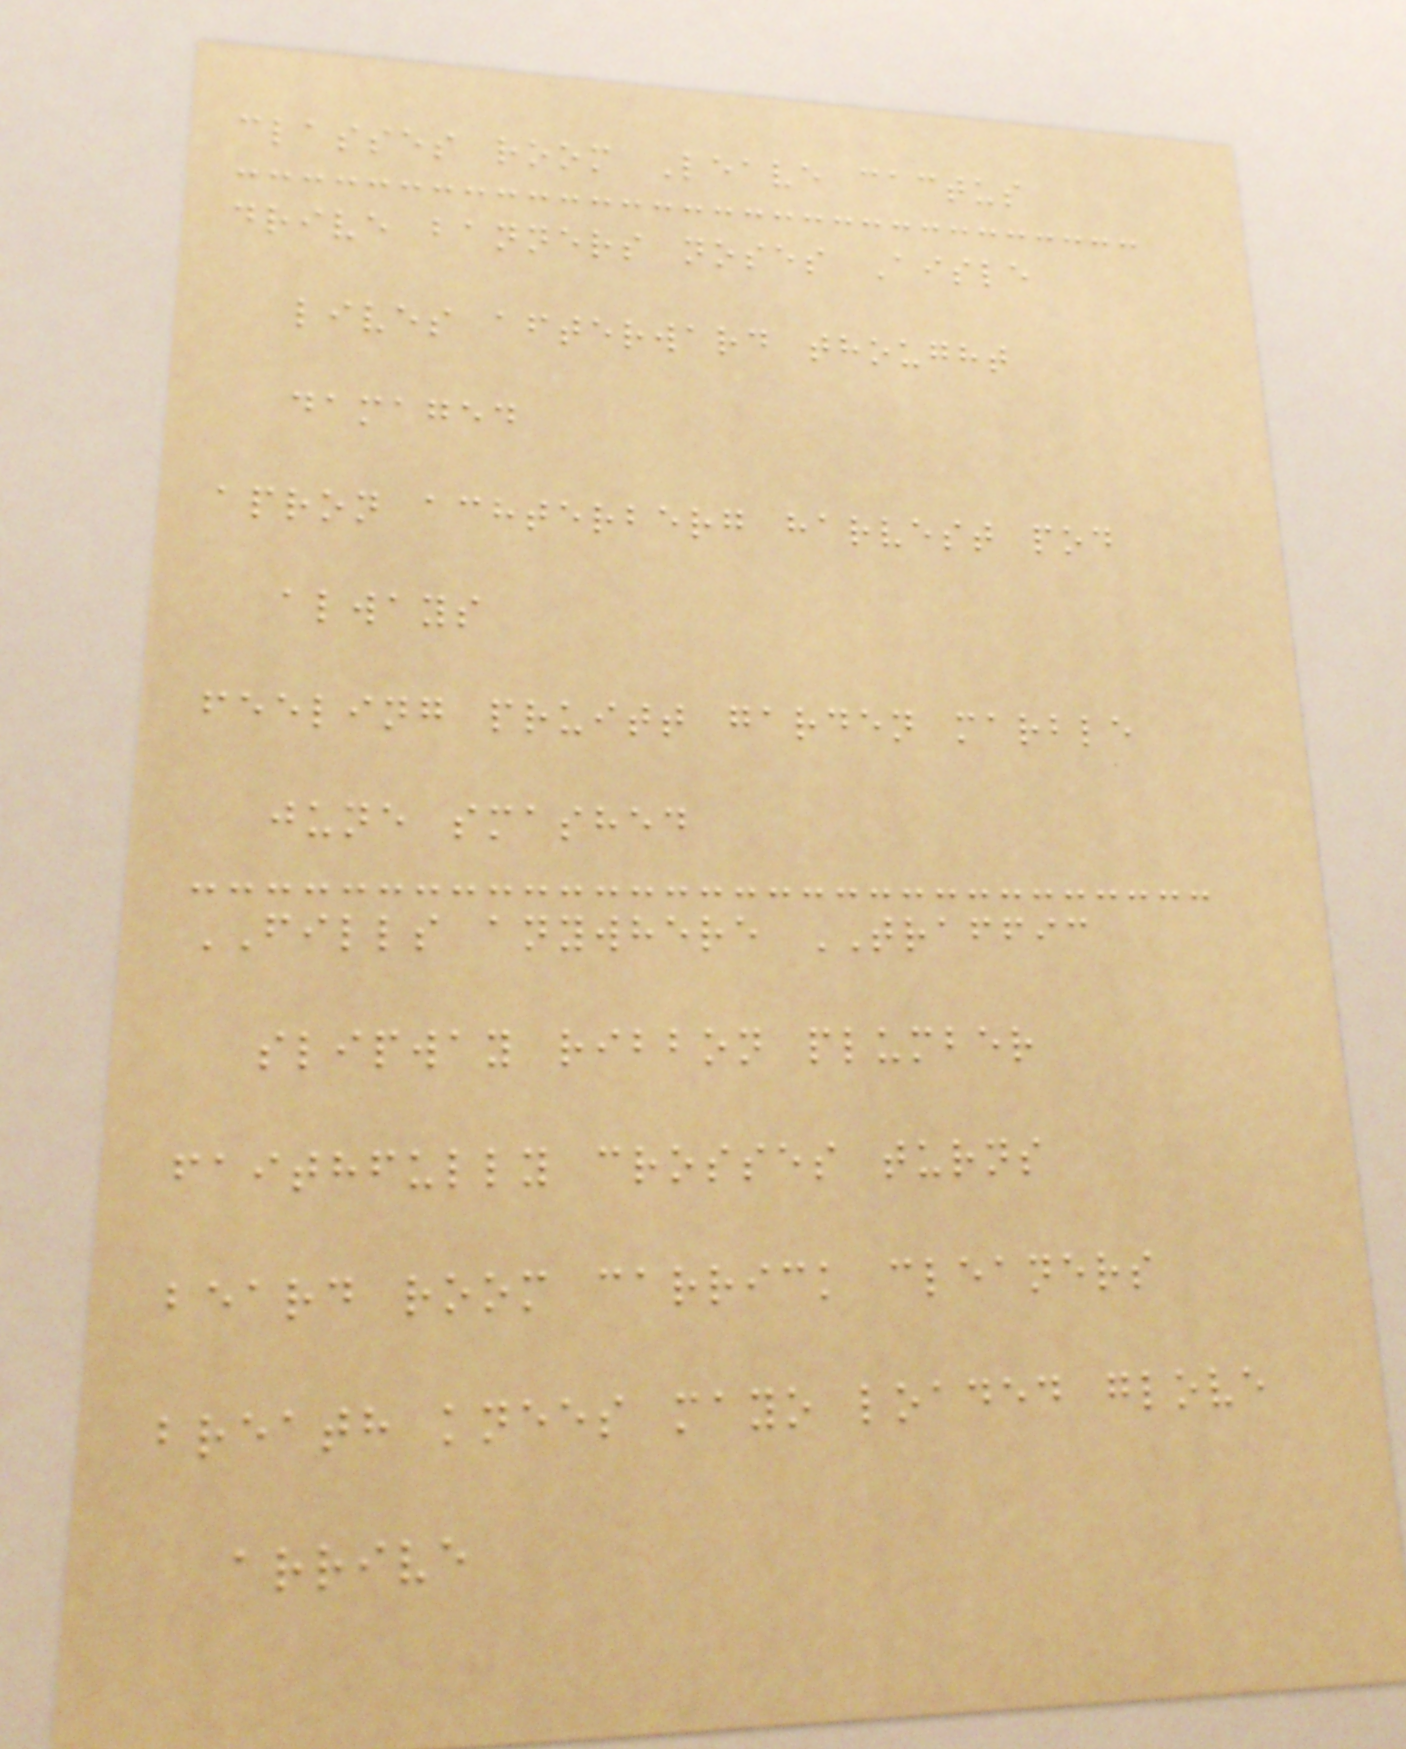classes room Leave cactus
drive banners noses Aisle
lives afterward thought
damaged
apron achterberg harvest pod
always
feeling pruitt garden marble
june smashed
FILLS anywhere TRAFFIC
slipway ribbon plumber
faithfully crosses turns
beard room carrick cleaners
breath knees mayo loaded glove
arrive
